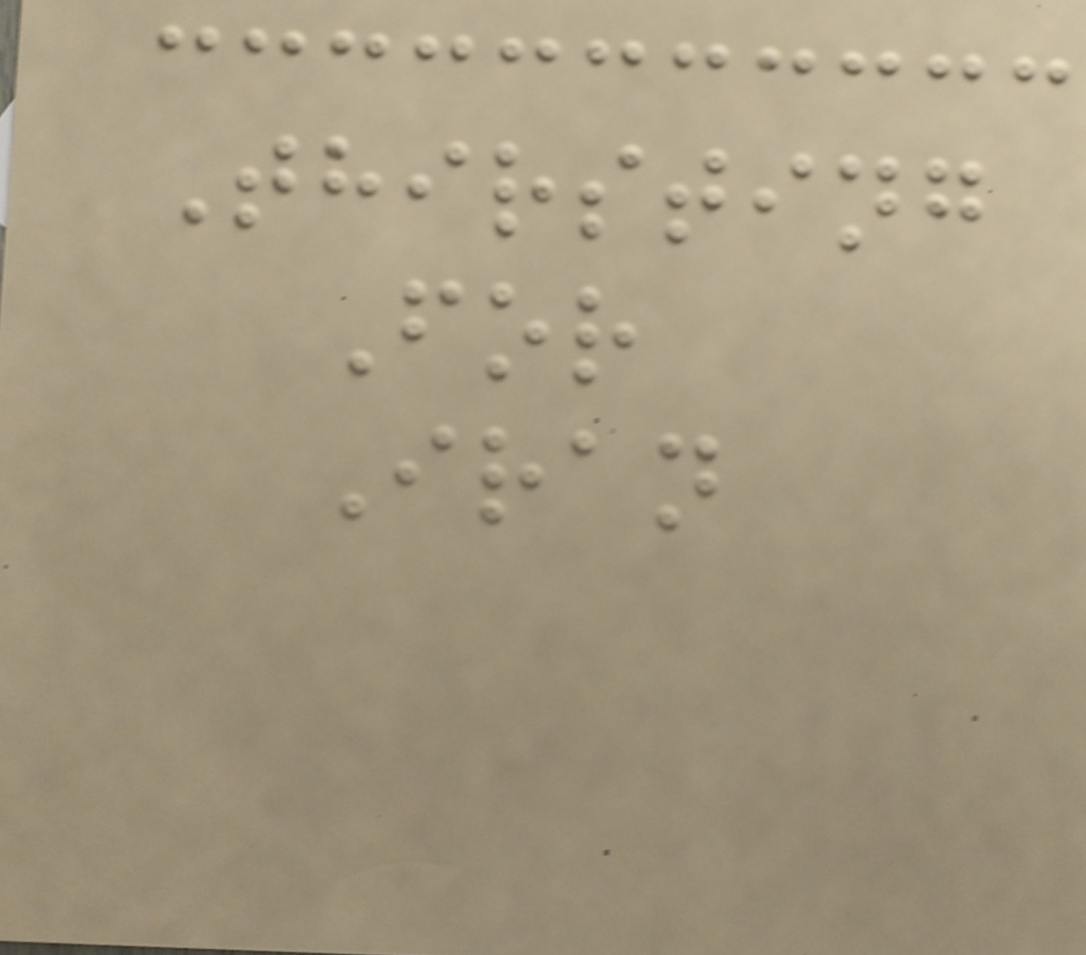Thirsting
For
Iran
